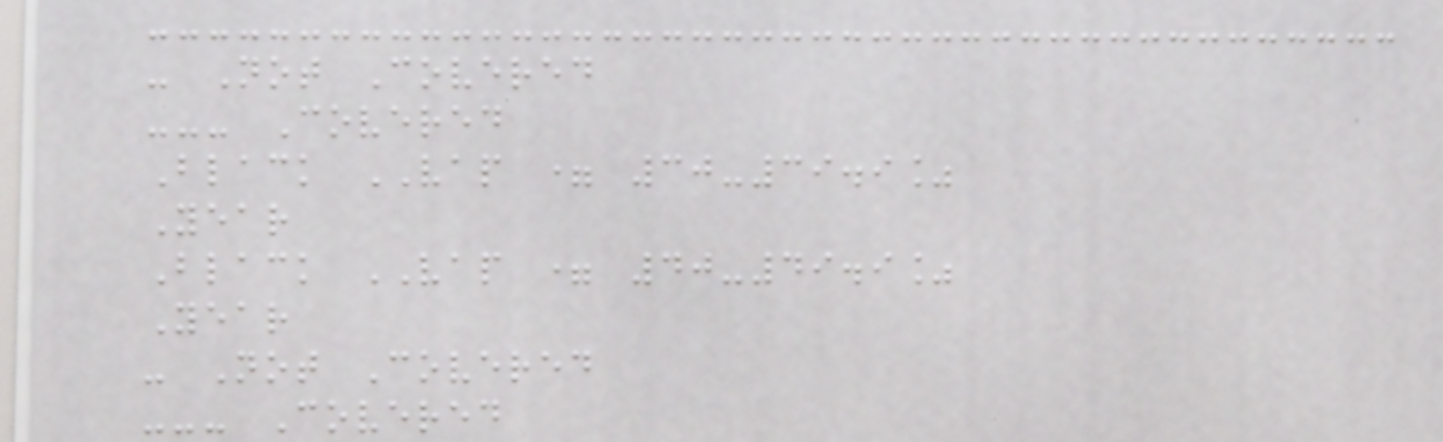- Not Covered
--- Covered
Black VAP = 30-39.9%
Year
Black VAP = 40-49.9%
Year
- Not Covered
--- Covered
